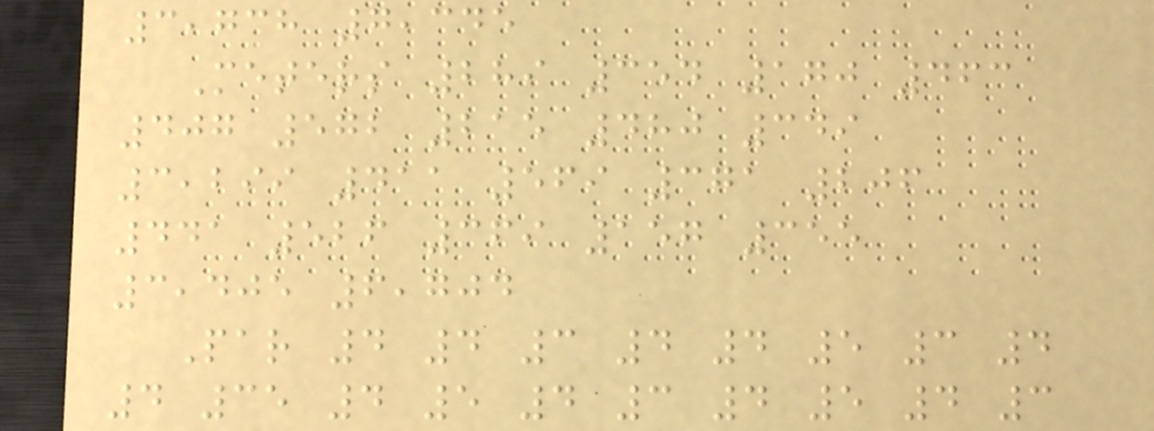3,738 7,345
Meters 289 354 170 463
407 572 215 480 349
3,299 411 569 371 206
441 526 369 157 355
3,405 6,704
Par 4 4 3 4 4 5 3 4
4 35 4 5 4 3 4 5 4 3
